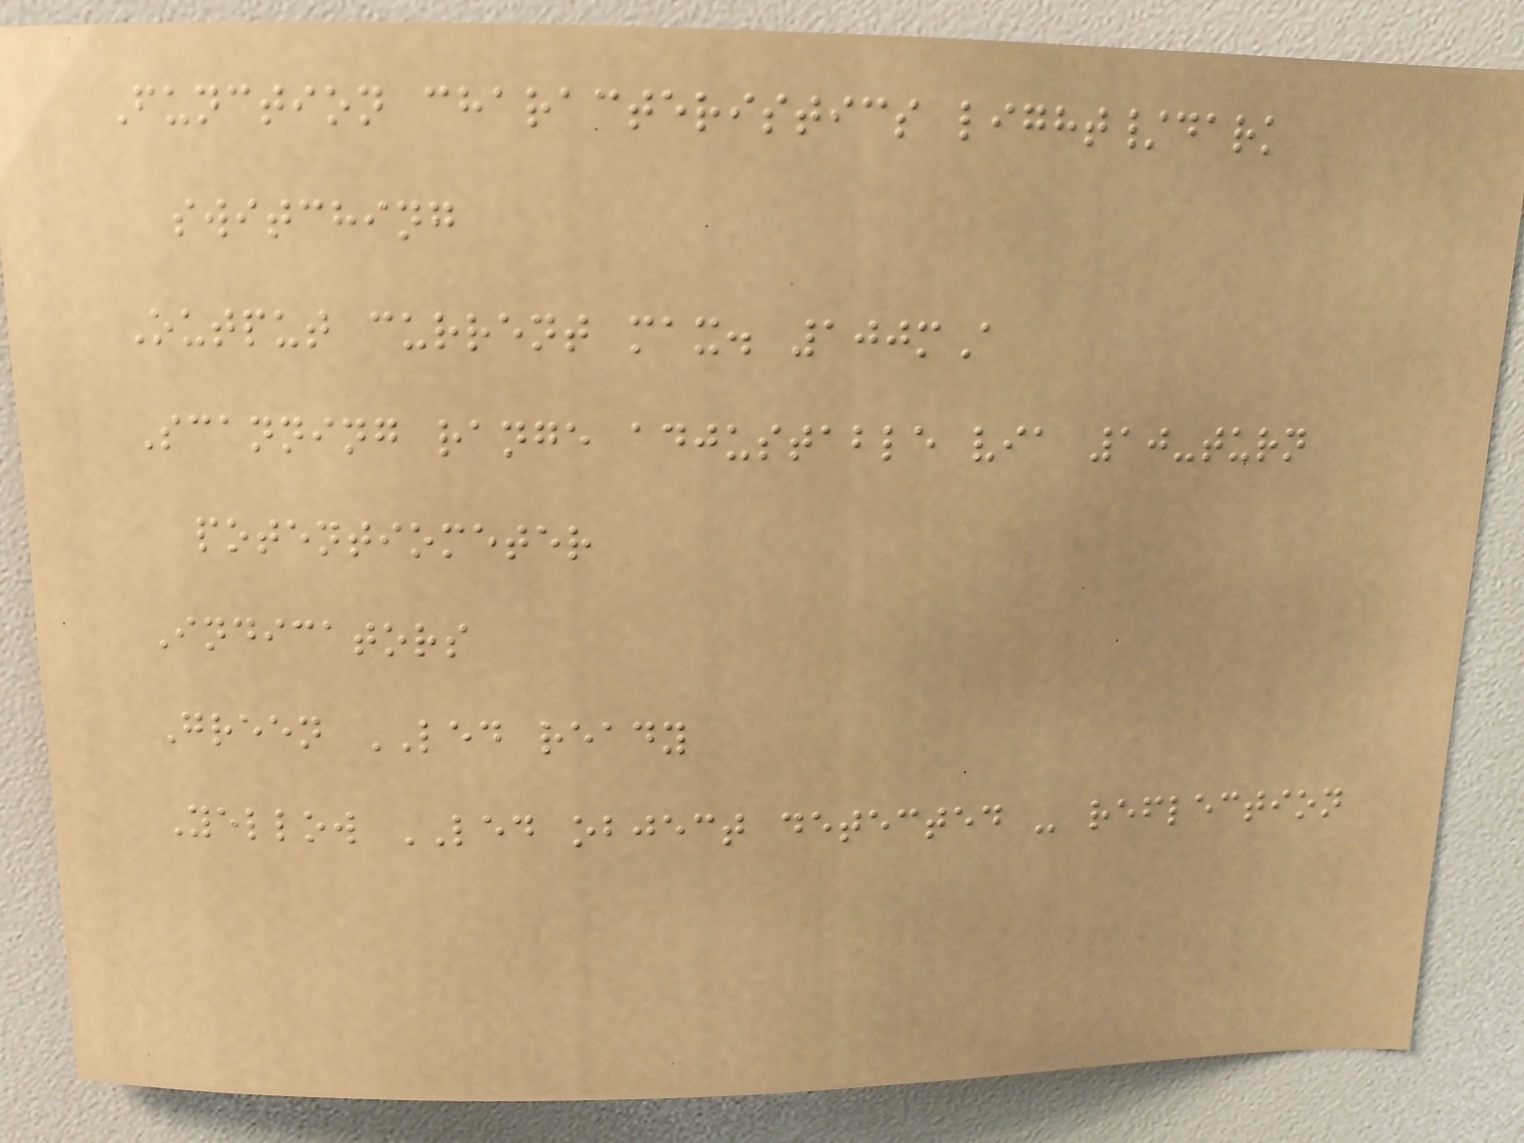Function characteristics light/dark
switching
Output current max. 100mA
Scanning range adjustable via 10-turn
potentiometer
Indicators
Green LED ready
Yellow LED object detected - reflection
